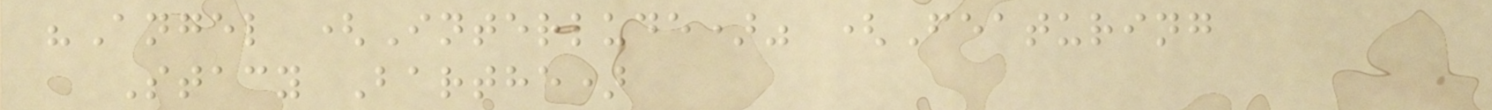"Angel (Interlude)" (Featuring
Stacy Barthe)
